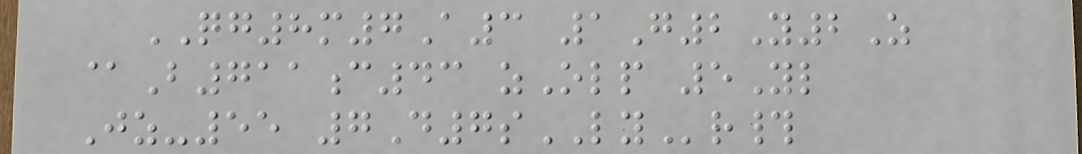QG8m7A3 1G2Y2Z
@B711c43 zOlp 5Yl
Jz-55 7D7sLYr#
